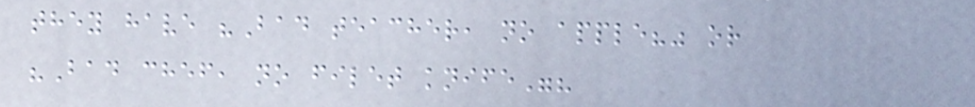they have "Bad teacher, no apple?" or
"Bad chef, no filet knife"?
